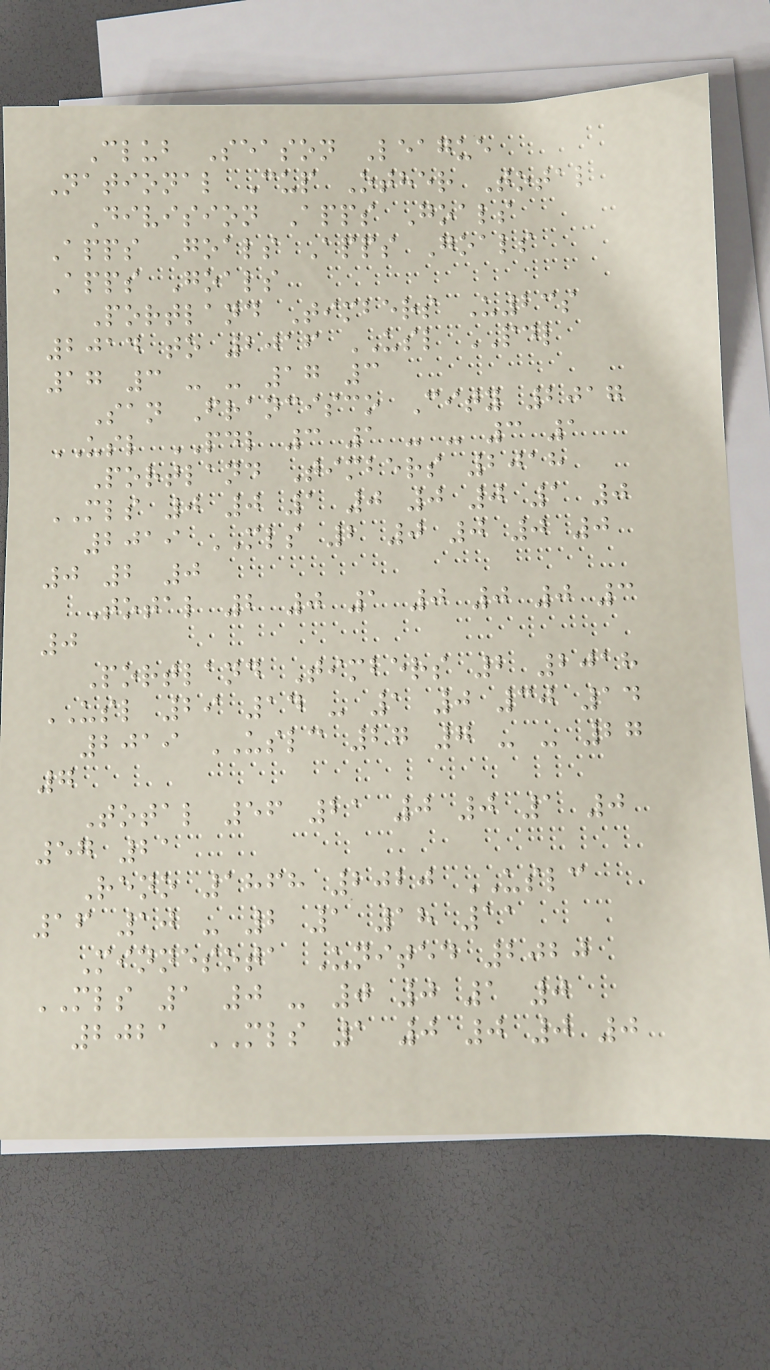Club Season League
National Cup Other Total
Division Apps Goals
Apps Goals Apps Goals
Apps Goals
Portland Timbers U23s
2014 to 2016 USL PDL
17 3 - - 17 3
San Francisco City 2017
USL PDL 3 1 - - 3 1
Portland Timbers 2018
MLS 0 0 1 0 0 0 1 0
2019 MLS 2 0 0 0 0
0 2 0
Total 2 0 1 0 0 0 3
0
Portland Timbers 2 2018
USL 29 14 - 1 0 30 14
2019 USLC 27 7 - - 27
7
Total 56 21 0 0 1 0
57 21
Reno 1868 2020 USLC
16 10 - 2 1 18 11
Minnesota United 2020
MLS 1 0 - 0 0 1 0
2021 MLS 1 0 0 0 0
